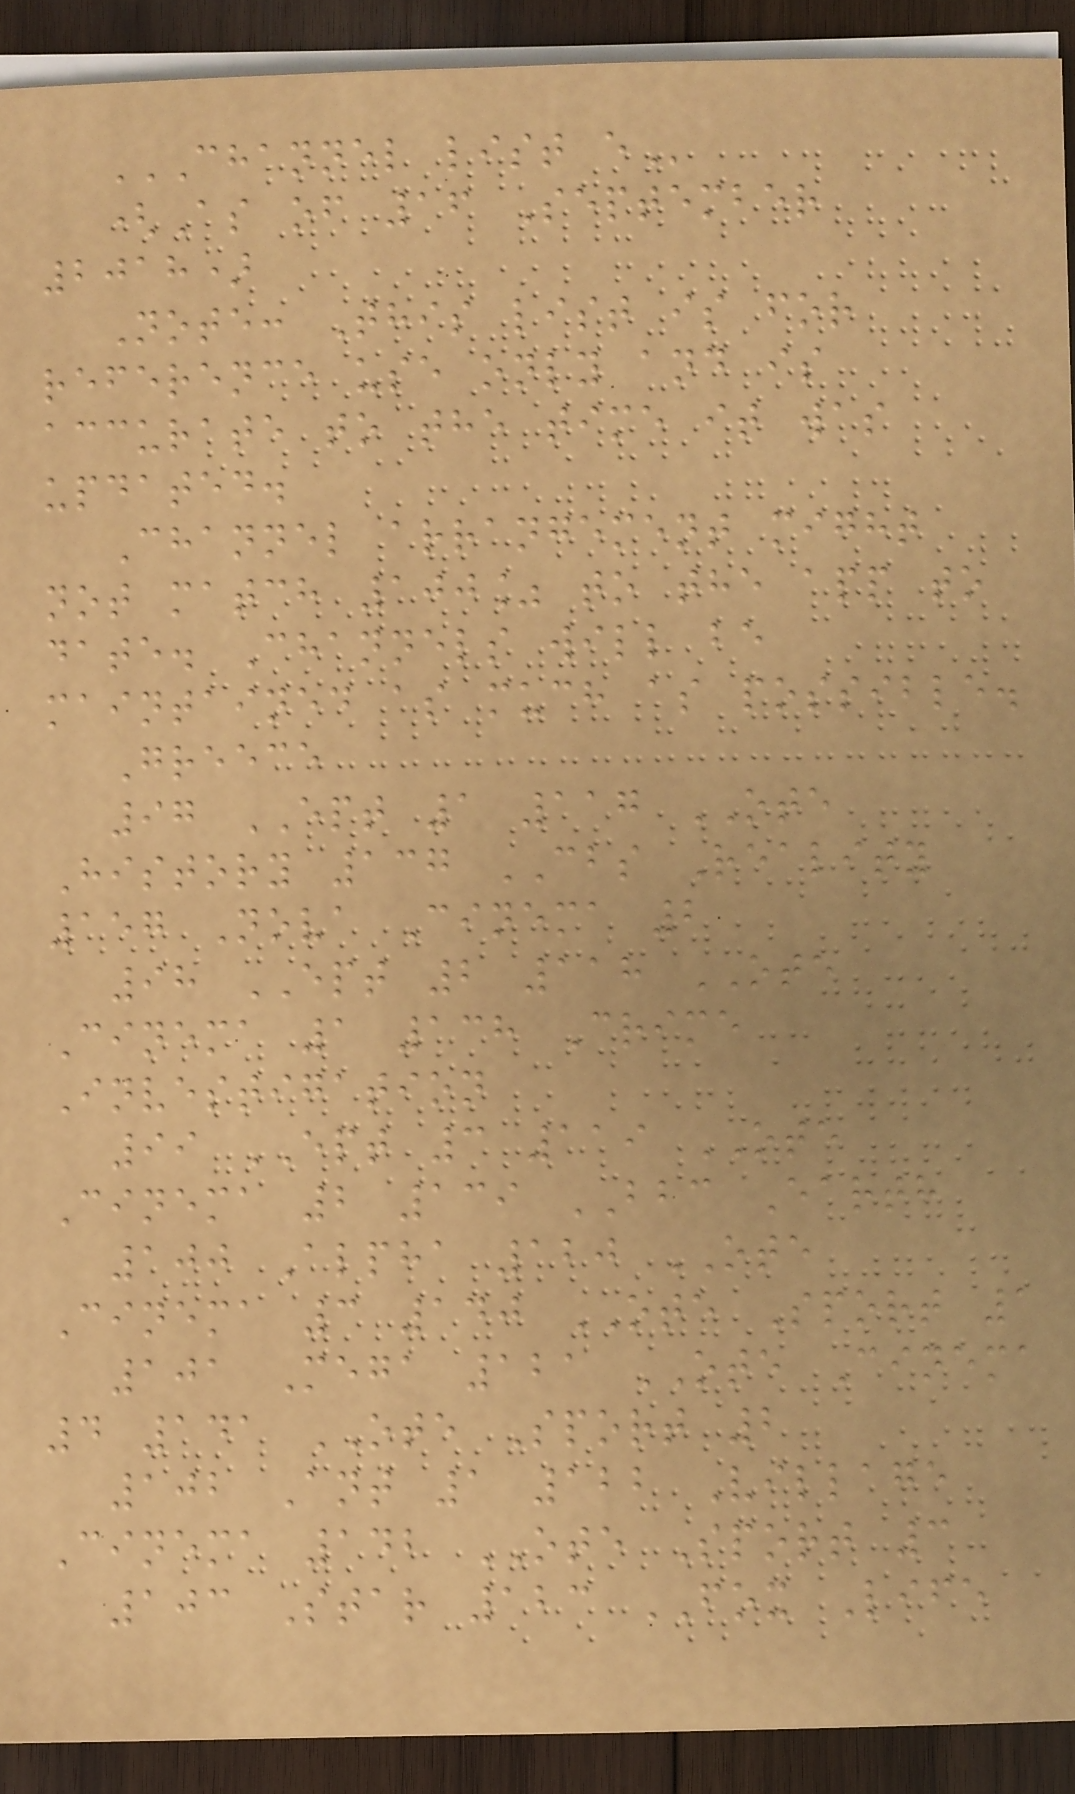CHANNEL LIST E
(As of 16 September
2018)
Note: This list is for
reference use only and is
accurate to the time it was
updated.
Channel arrangement might
not match 100% to the app to
date. Channels will be
maintained as much as possible.
Greece
97 EPT 1 117 OTE
History 137 CBS Reality
157 Nova Cinema 2
98 EPT 2 118 OTE
Cinema 1 138 Crime
Investigation
99 EPT 3 119 OTE
Cinema 2 139 BBC Earth
100 Alpha 120 OTE
Cinema 3 140 OTE Sport 1
101 Mega 121 OTE Cinema
4 141 OTE Sport 2
102 Ant 1 122 Village
Cinema 142 OTE Sport 3
103 Star 123 FOX Life
